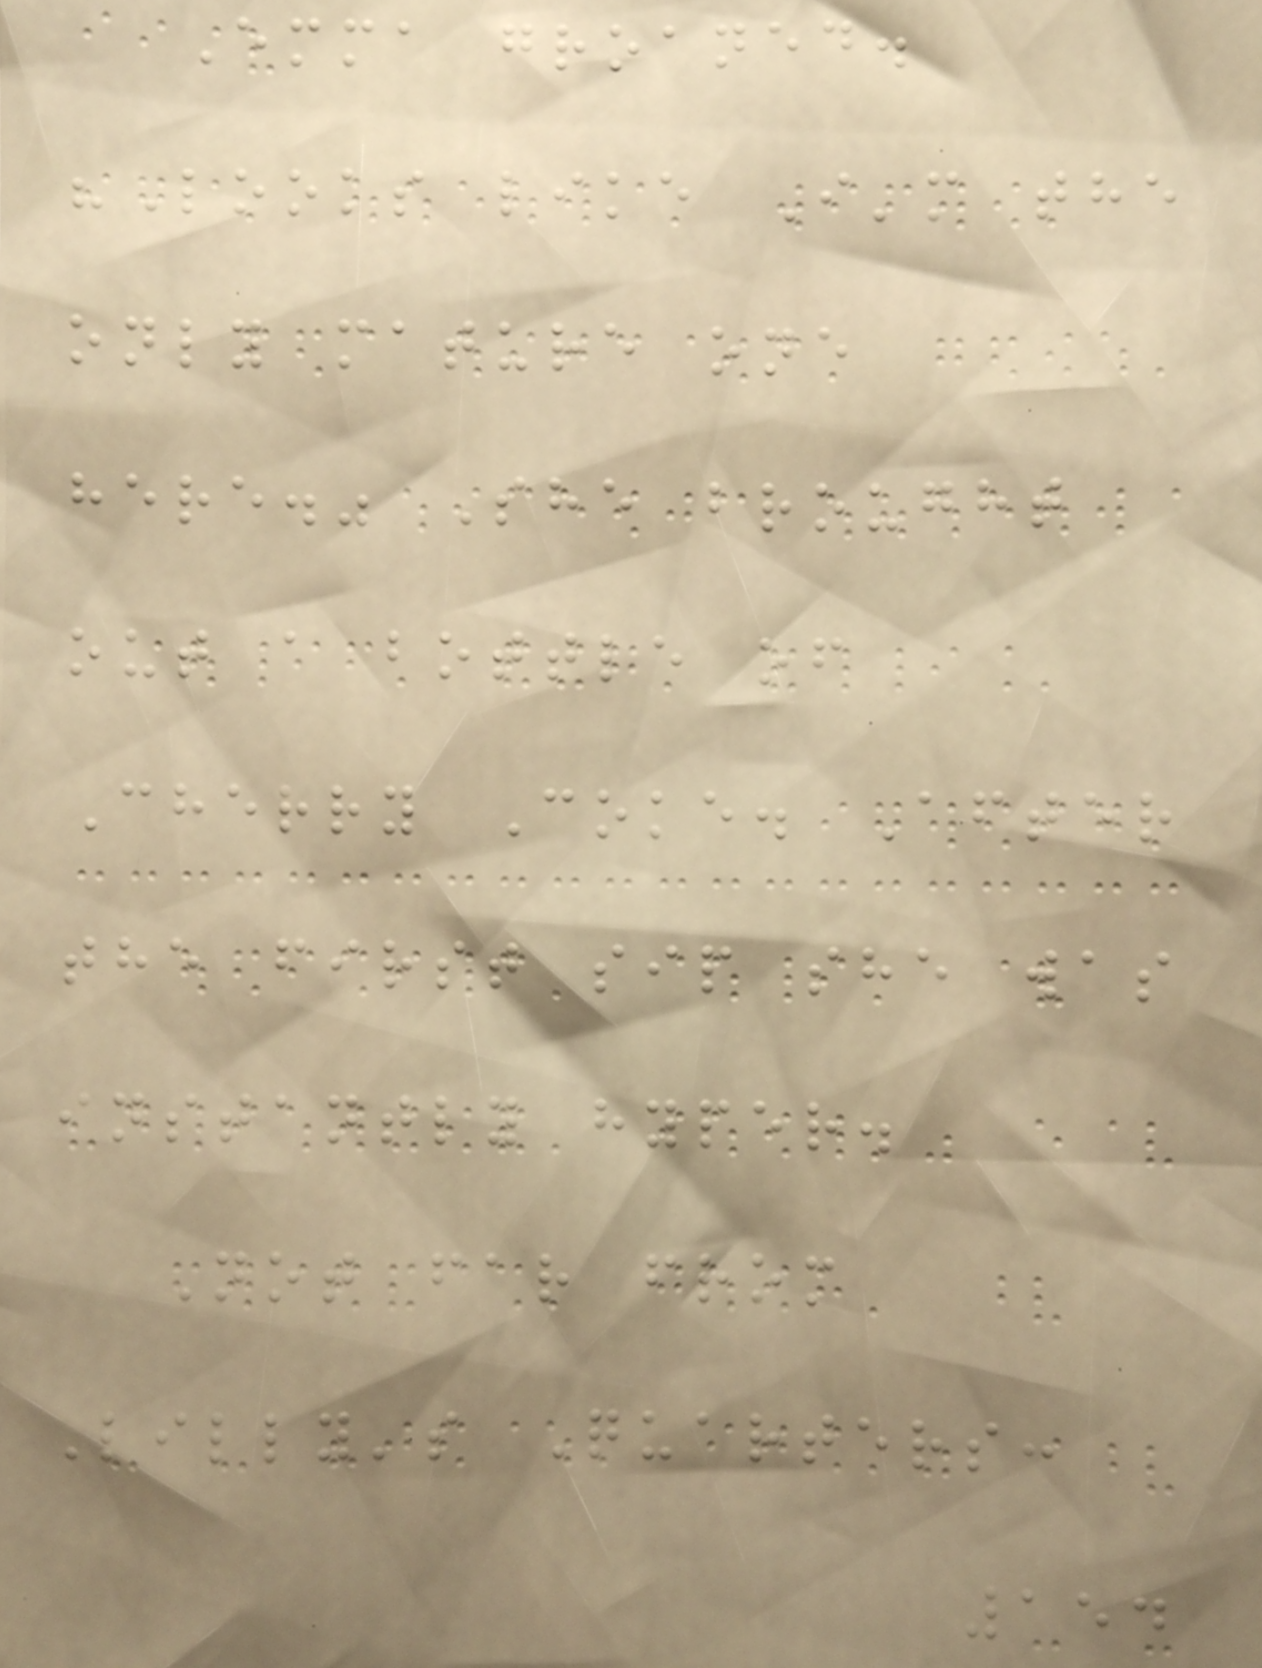Emma groaned.
"Looks like I'm the
only mature one
here." She brought
out a bottle of
Cherry Coke. After
the first sip she was
instantly hyper.
Not far from
Lilly's Quarters:
154
